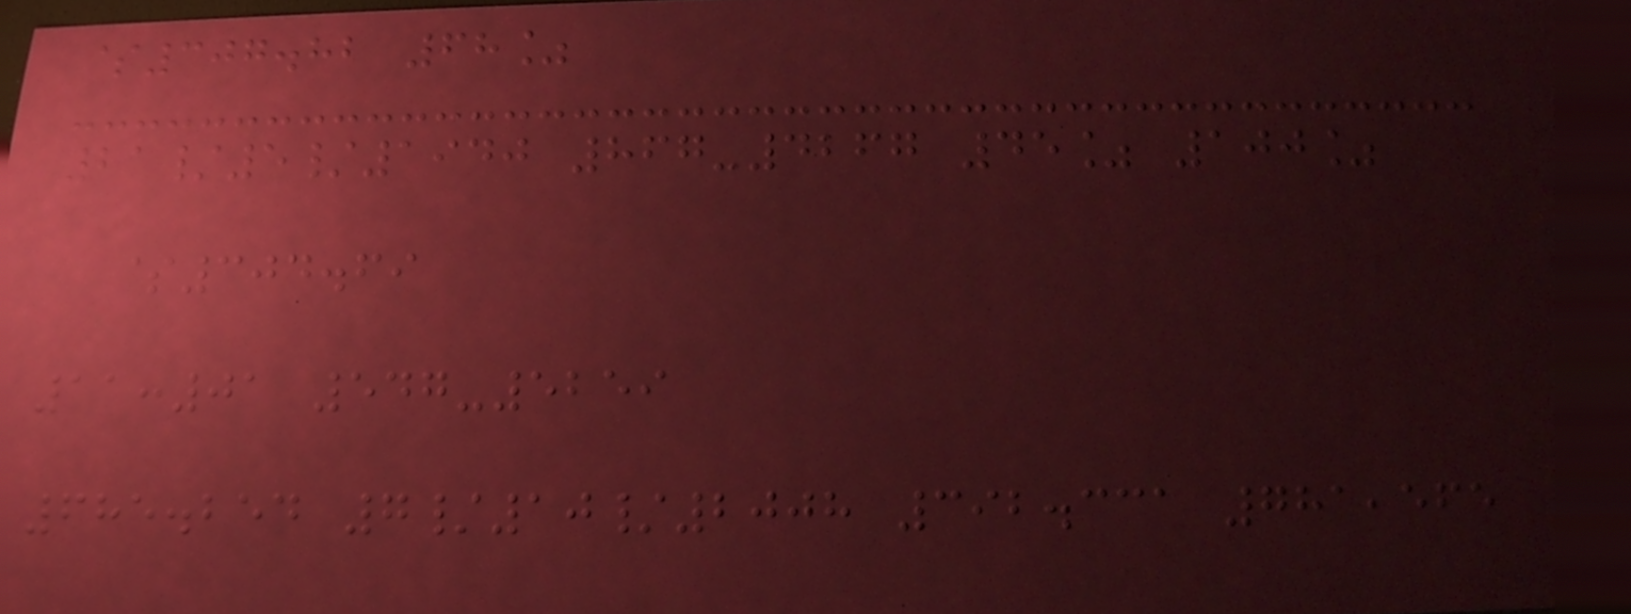$307.82 68%
21/5/1940 867-4267 45% 100%
$304.69
11:01 547-5259
685.254 7/10/2008 392.331 781,565
